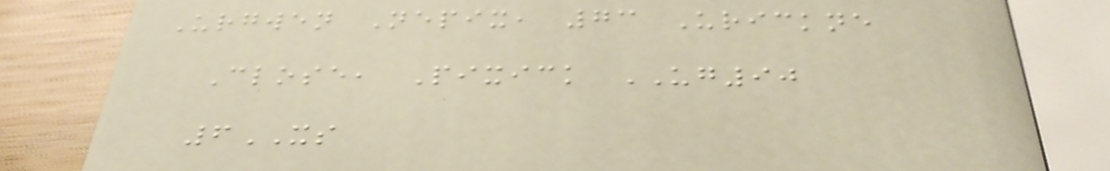Urgwen Nepix, 73 Urickne
Close, Pixick UG90
6XS
